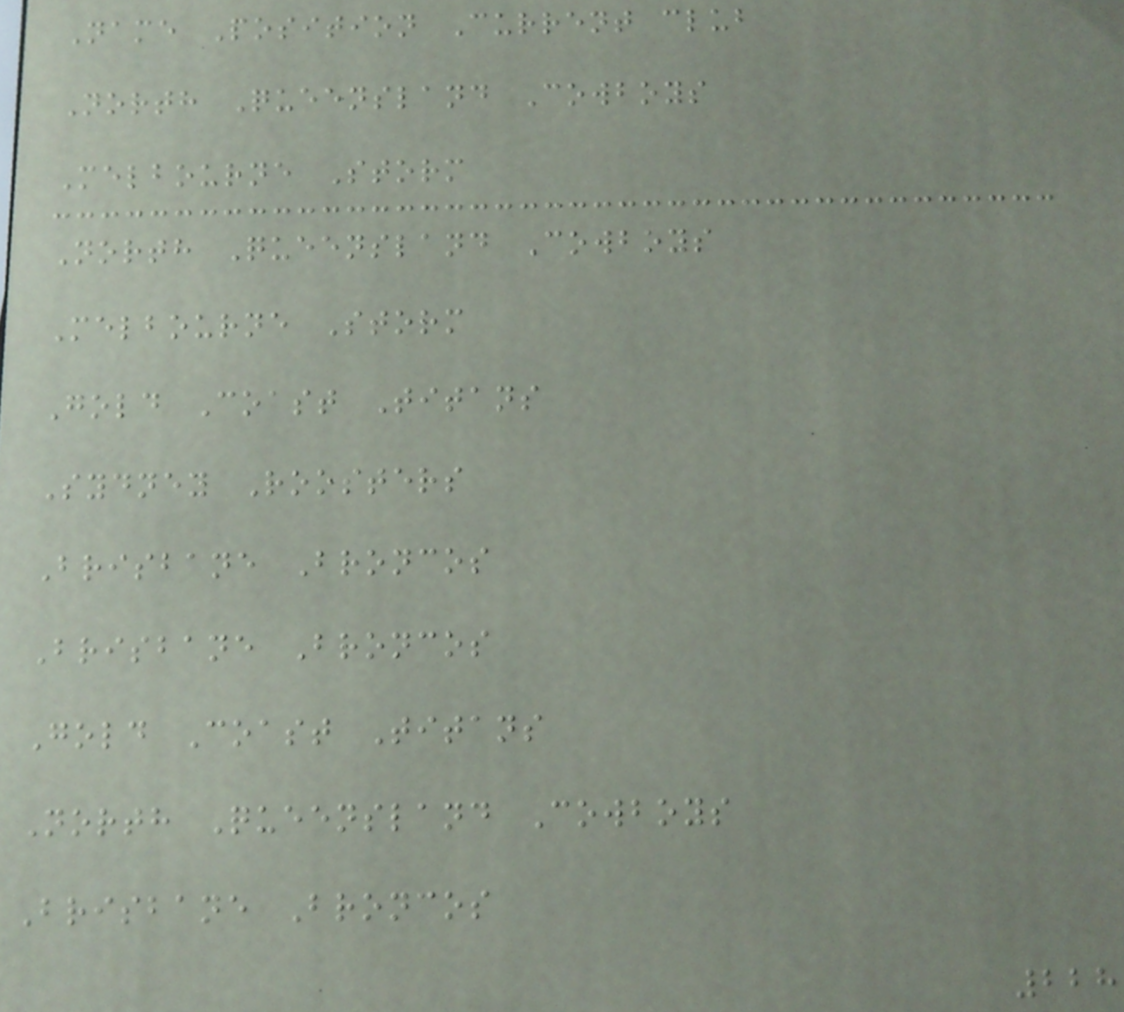Name Position Current club
North Queensland Cowboys
Melbourne Storm
North Queensland Cowboys
Melbourne Storm
Gold Coast Titans
Sydney Roosters
Brisbane Broncos
Brisbane Broncos
Gold Coast Titans
North Queensland Cowboys
Brisbane Broncos
228
